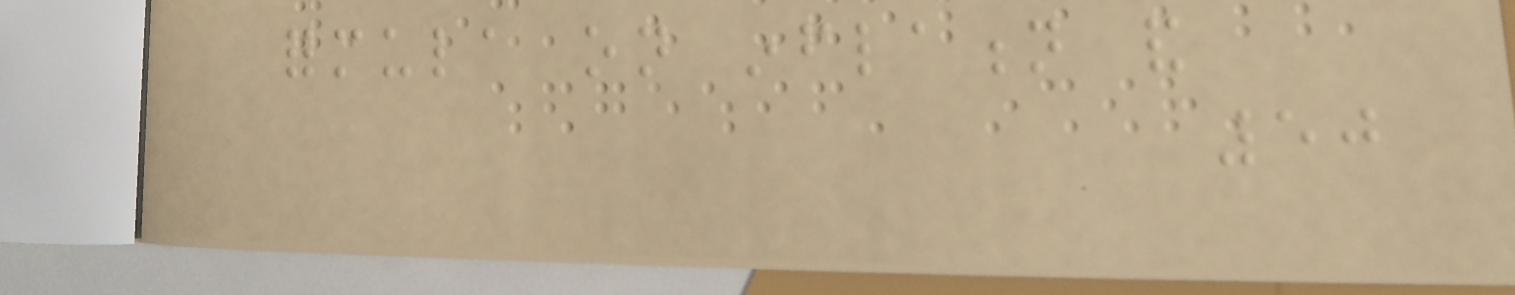formula on inflation and
50
